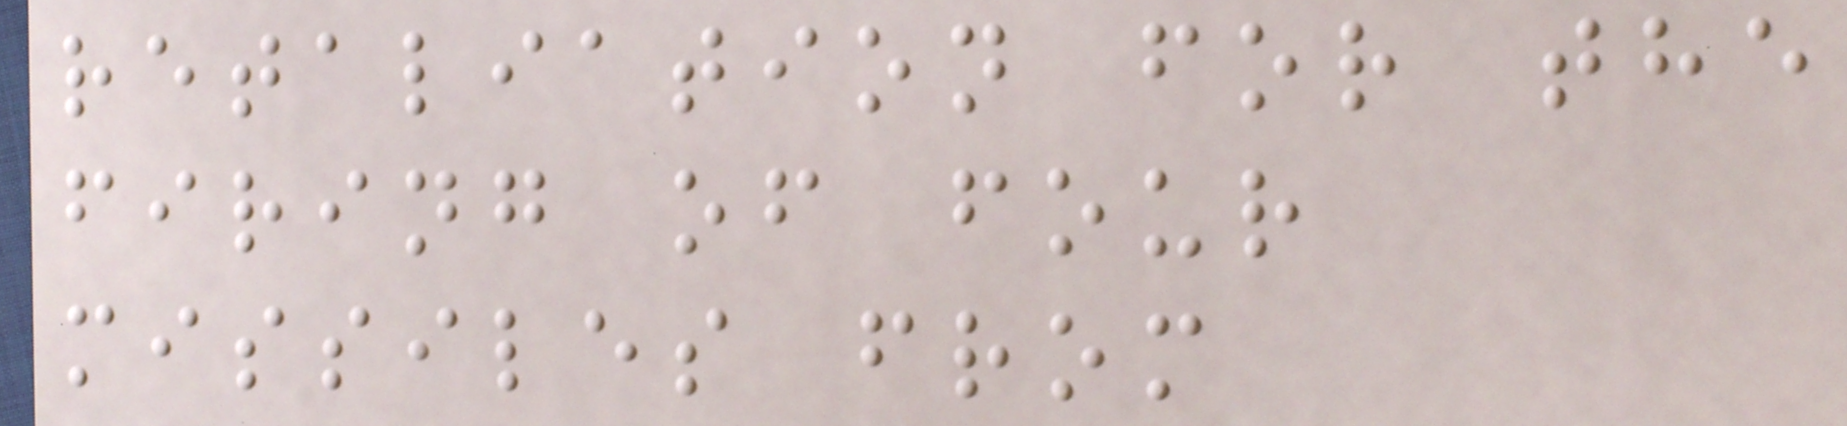retaliation for the
firing of four
missiles from
